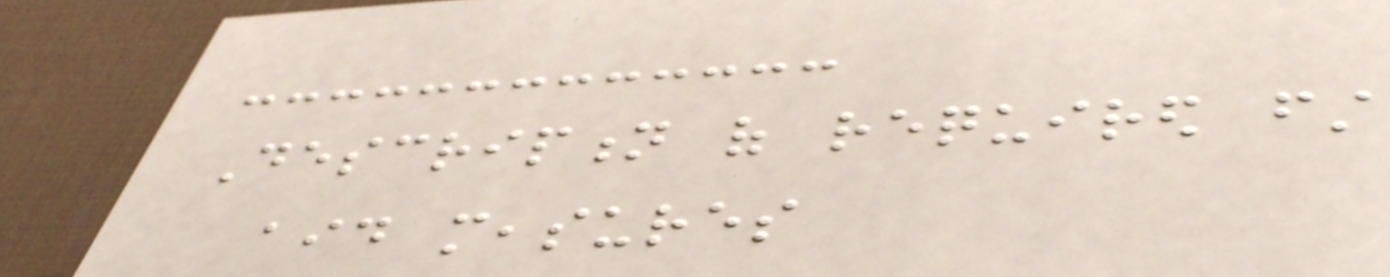Description of required first
aid measures
